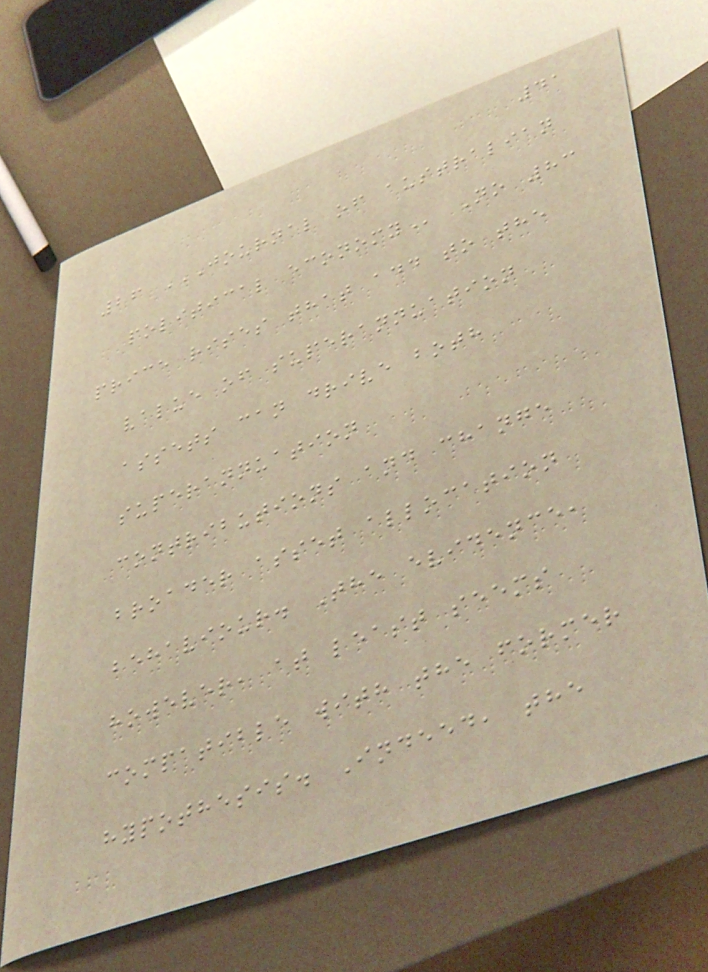41
26 JOURNAL OF AUSTRALIAN
POLITICAL ECONOMY No 83
price rises that add to the
value of superannuation
assets can drive both
superannuation
contributions and change
broader asset allocation
behaviour. The evidence,
however, at least seems
compatible with the former
hypothesis. Indeed, the
